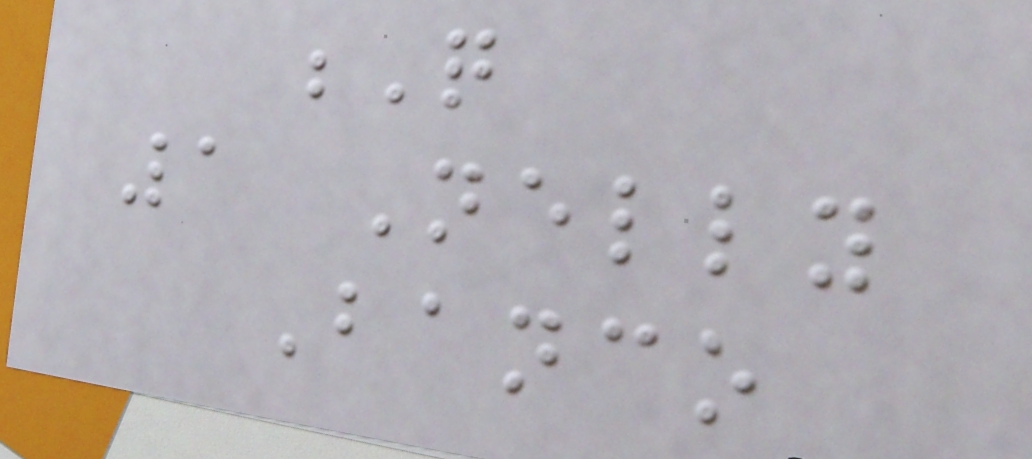Q
1 Nelly
Banco
